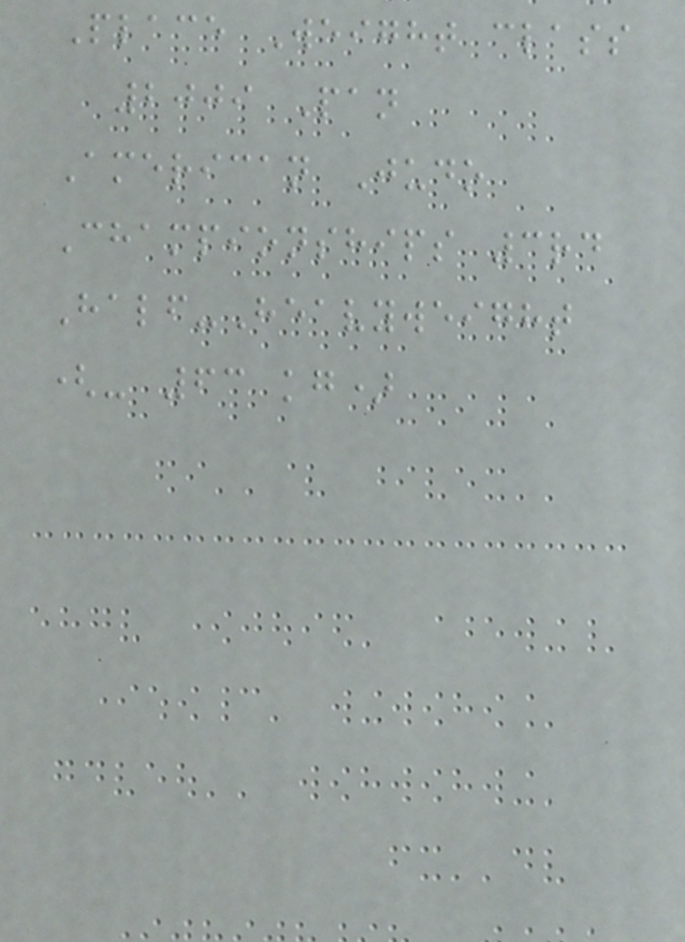Place Weight class
2009 Pan
American Judo
Championships 3rd
Half-Heavyweight
(- 63 kg)
